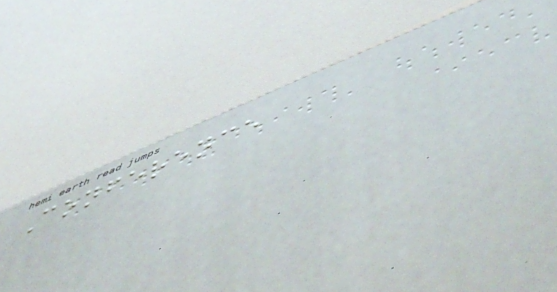Conference
